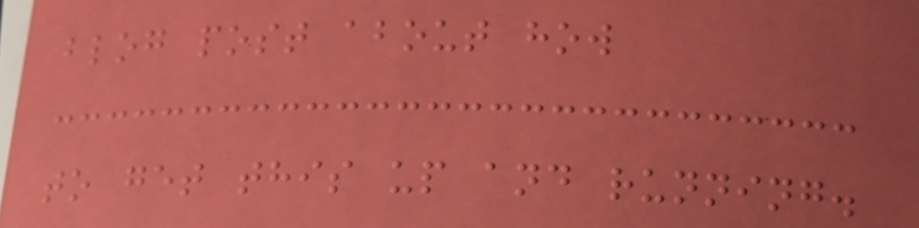blog post about how
to get this up and running.
